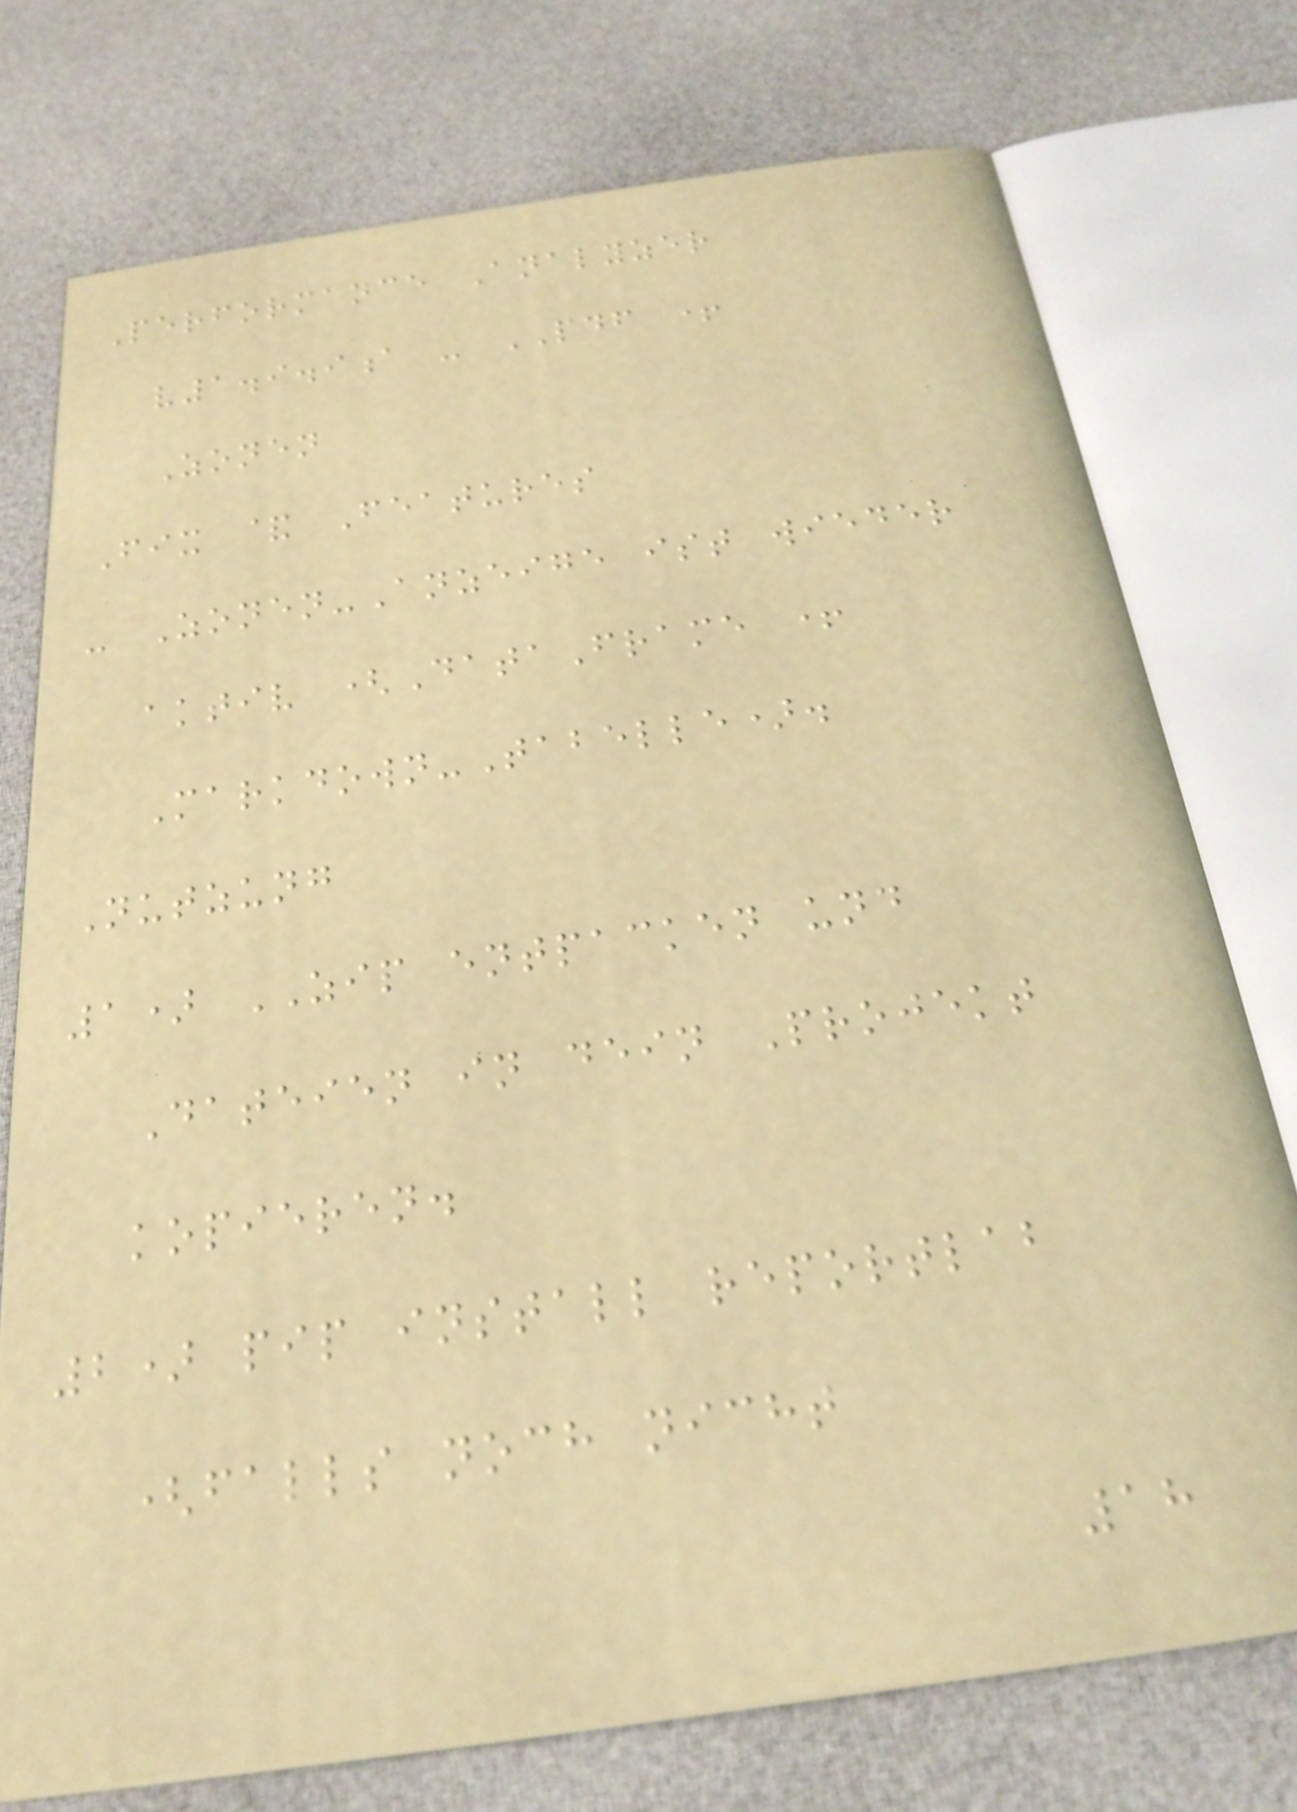Performance Analyzer
v1.9.9a - PDF +
Zonen
Fix & Features
- Zonen-Anzeige ist wieder
aktiv (DataFrame +
Markdown-Tabelle).
Nutzung
1) ZIP entpacken und
Dateien in dein Projekt
kopieren.
2) pip install reportlab
(falls noch nicht
18
